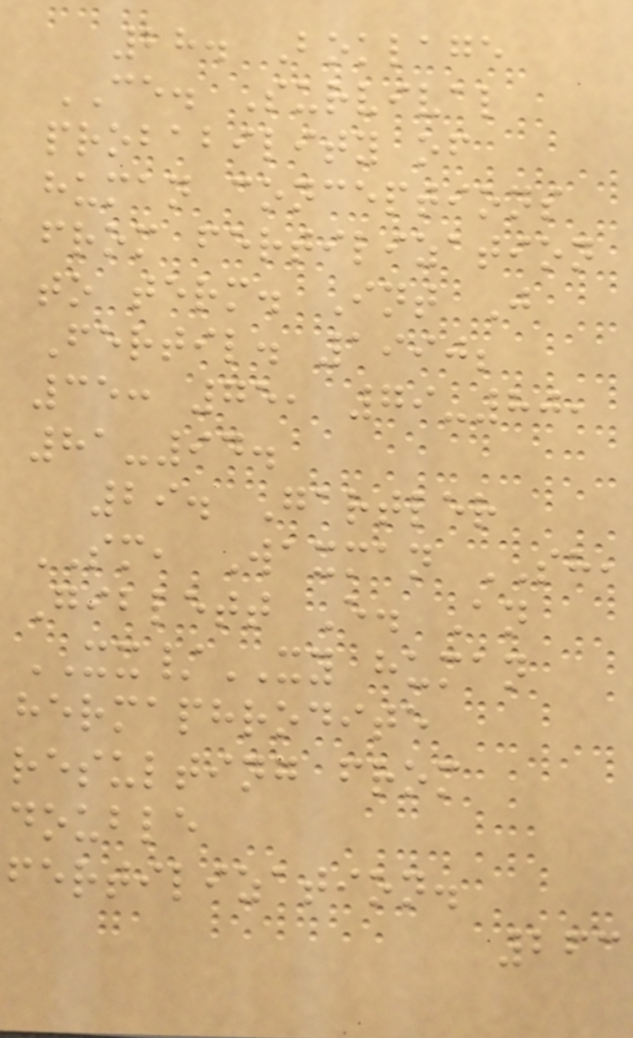28. Boklage
CE. Survival
probability of
human conceptions
from fertilization
to term. Int J
Fertil. 1990;
35: 75, 79-80,
81-94.
29. Gartler
SM, Waxman SH,
Giblett E. An
XX/XY human
hermaphrodite
resulting from
double
fertilization.
263
